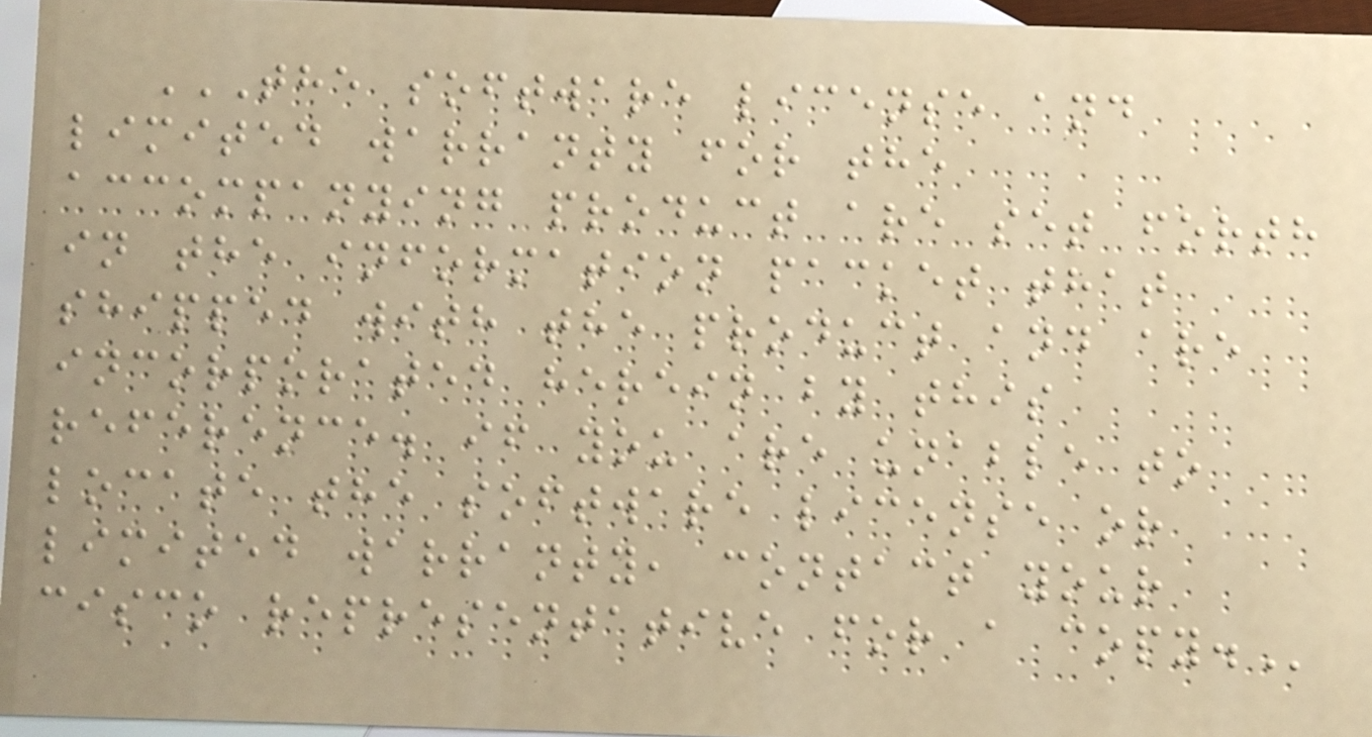THE SOFTWARE LICENSE AND
LIMITED WARRANTY FOR THE
ACCOMPANYING PRODUCT ARE SET FORTH
IN THE INFORMATION PACKET THAT
SHIPPED WITH THE PRODUCT AND ARE
INCORPORATED HEREIN BY THIS
REFERENCE. IF YOU ARE UNABLE TO
LOCATE THE SOFTWARE LICENSE OR
LIMITED WARRANTY, CONTACT YOUR
CISCO REPRESENTATIVE FOR A COPY.
